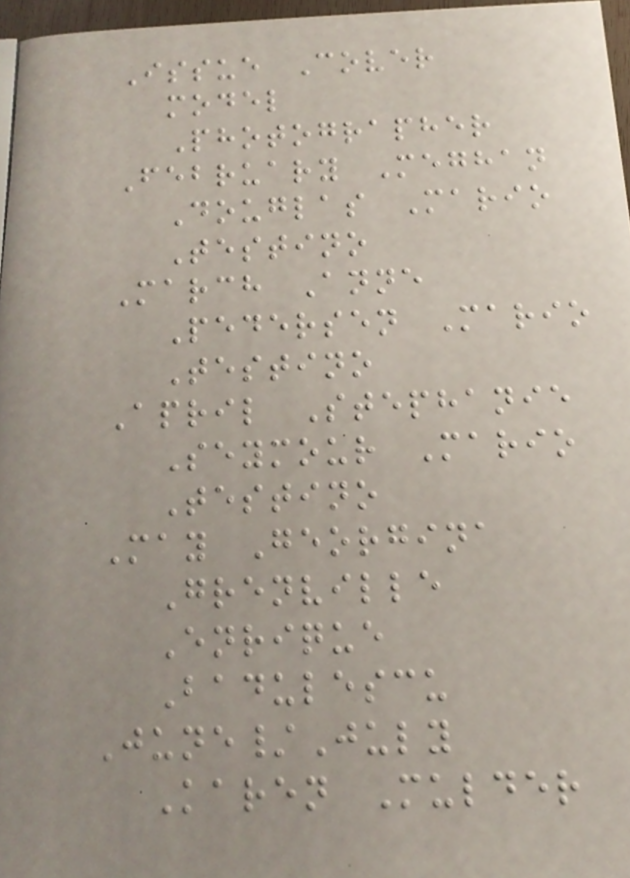Issue Cover
model
Photographer
February Meghan
Douglas Mario
Testino
March Anne
Pedersen Mario
Testino
April Stephanie
Seymour Mario
Testino
May Georgina
Grenville
Enrique
Badulescu
June/July
Karen Mulder
